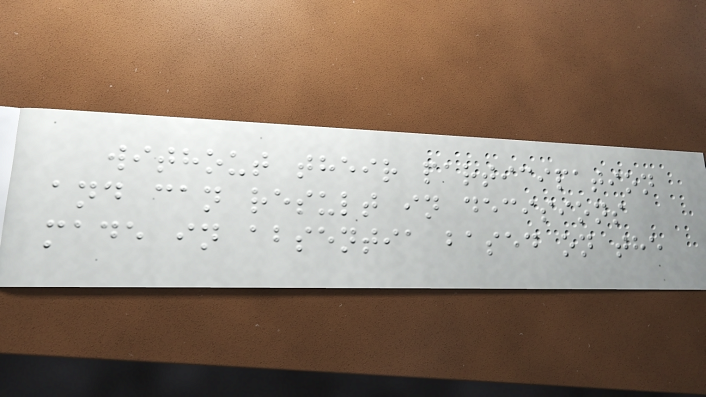without their participation
and can result in decisions
made in absentia based on the
